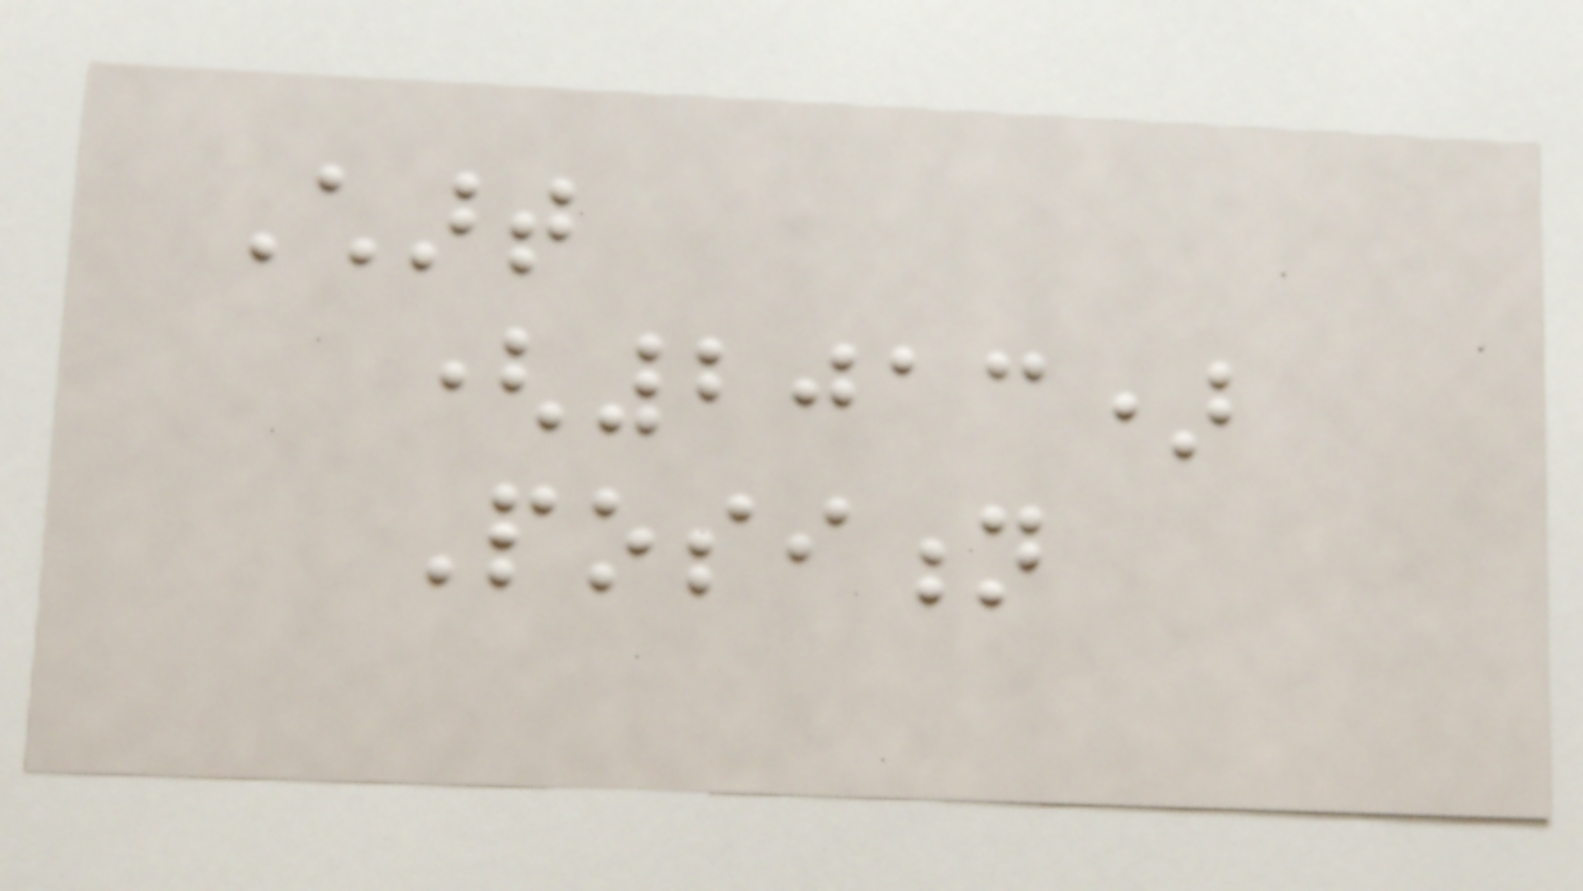Chart
(2013)
Position
